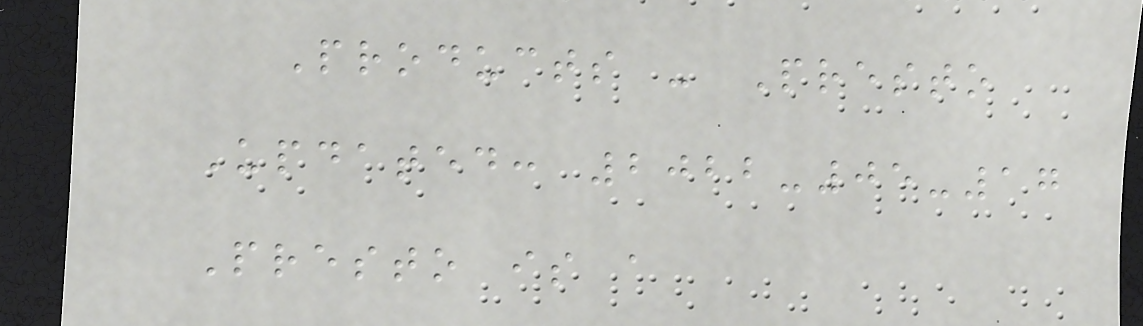Products - Presto
Updated: 2022-05-17
Presto is a
